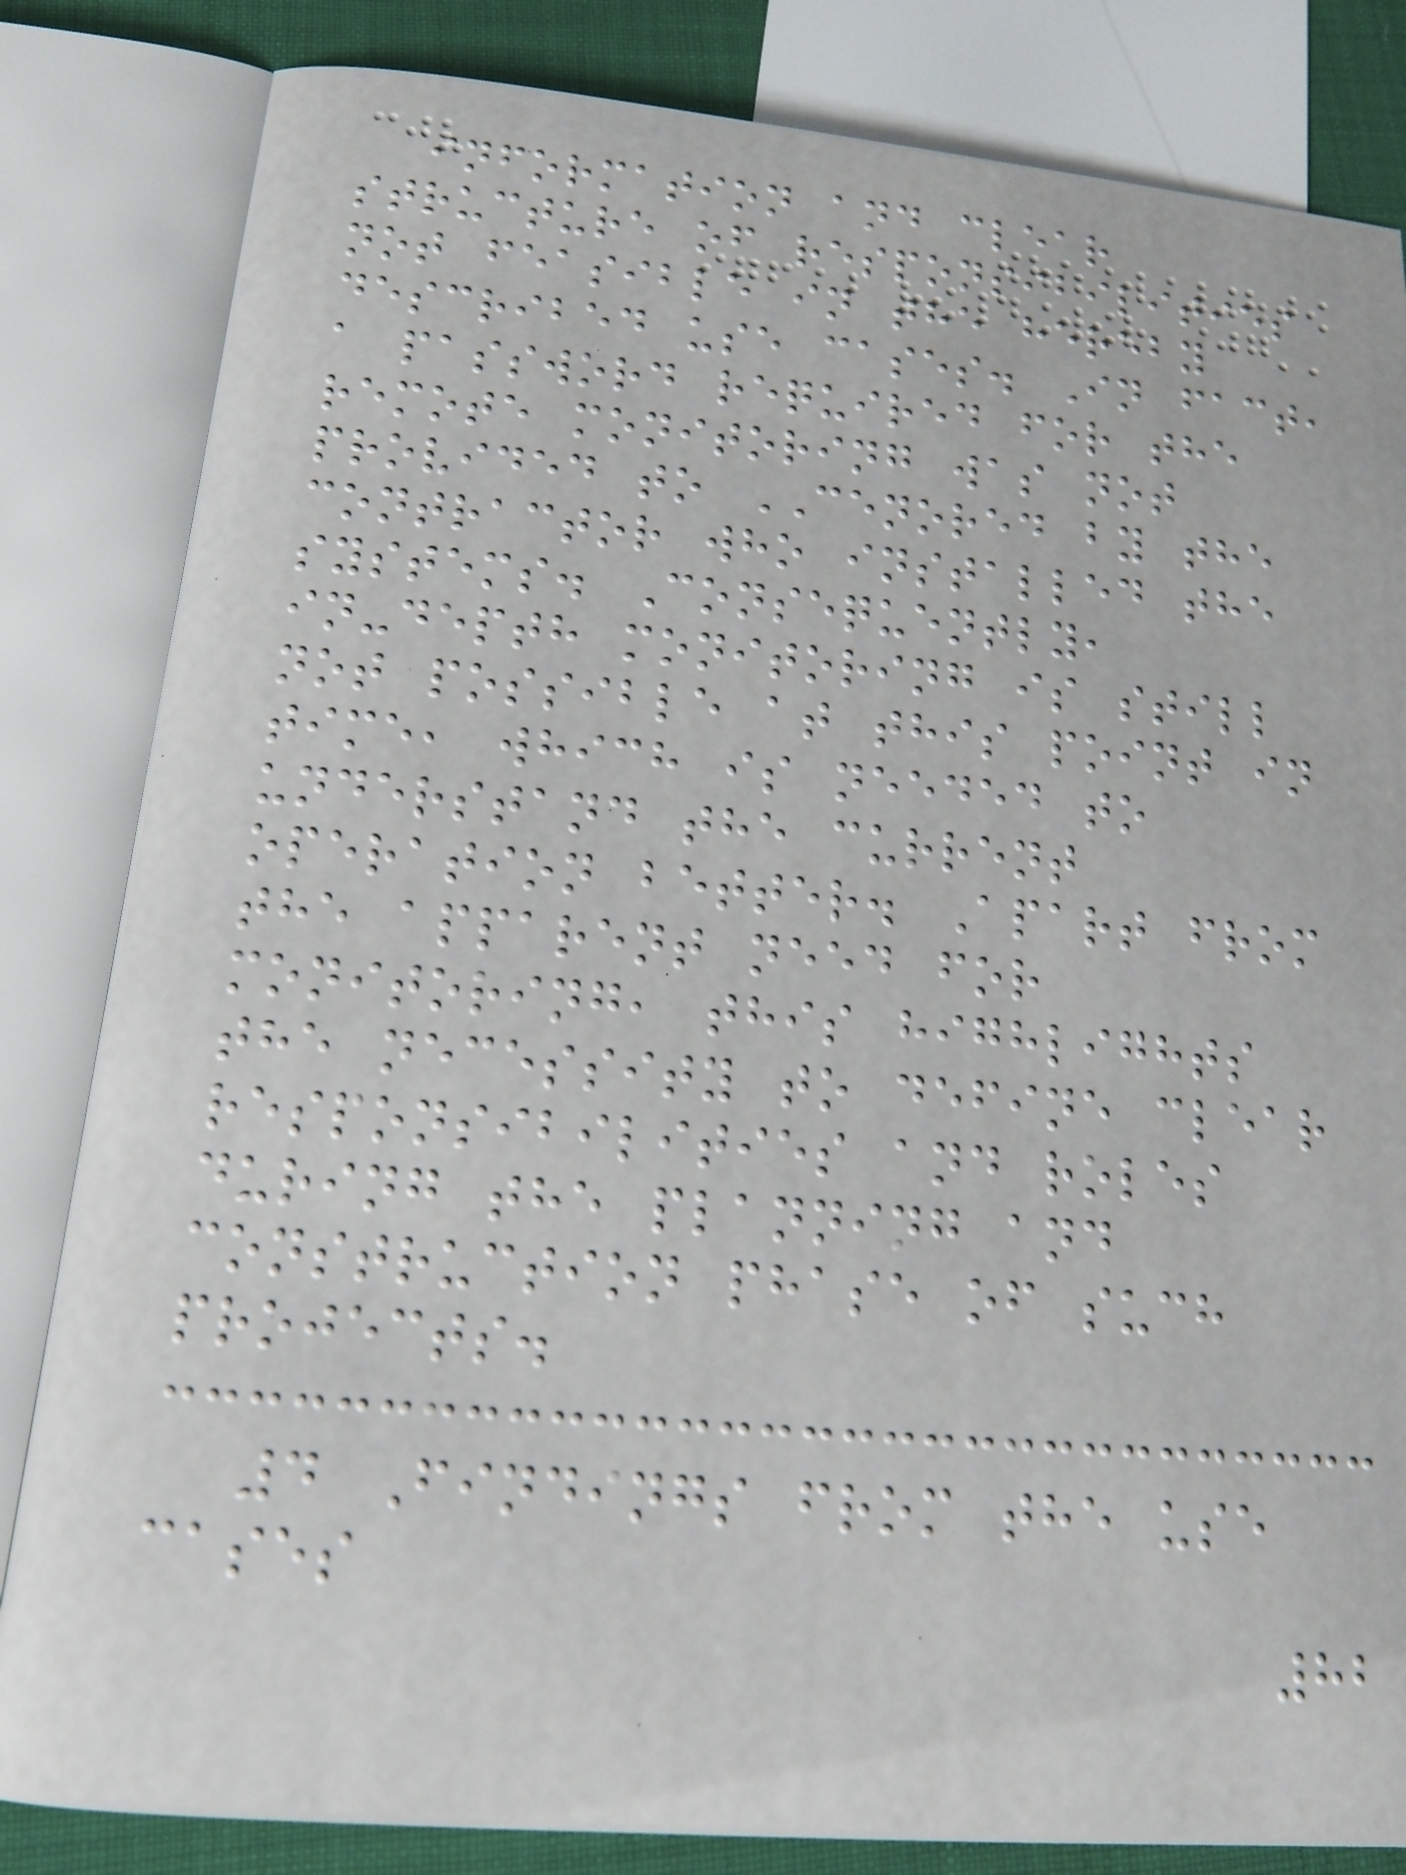information and clear
structure of responsibilities
not feasible in the hereby
described use cases. In fact,
a password required for the
remote monitoring was not
provided to CENORED by the
contractor who installed the
systems. Consequently,
in-depth monitoring is still
not possible at this point in
time, which is needed to
understand the current
operation better. Apart from
the apparent need for
monitoring, this highlights
the necessity to define clear
responsibilities and roles
during the planning and
construction phase of such
projects.
4 Findings from the use
cases
82
